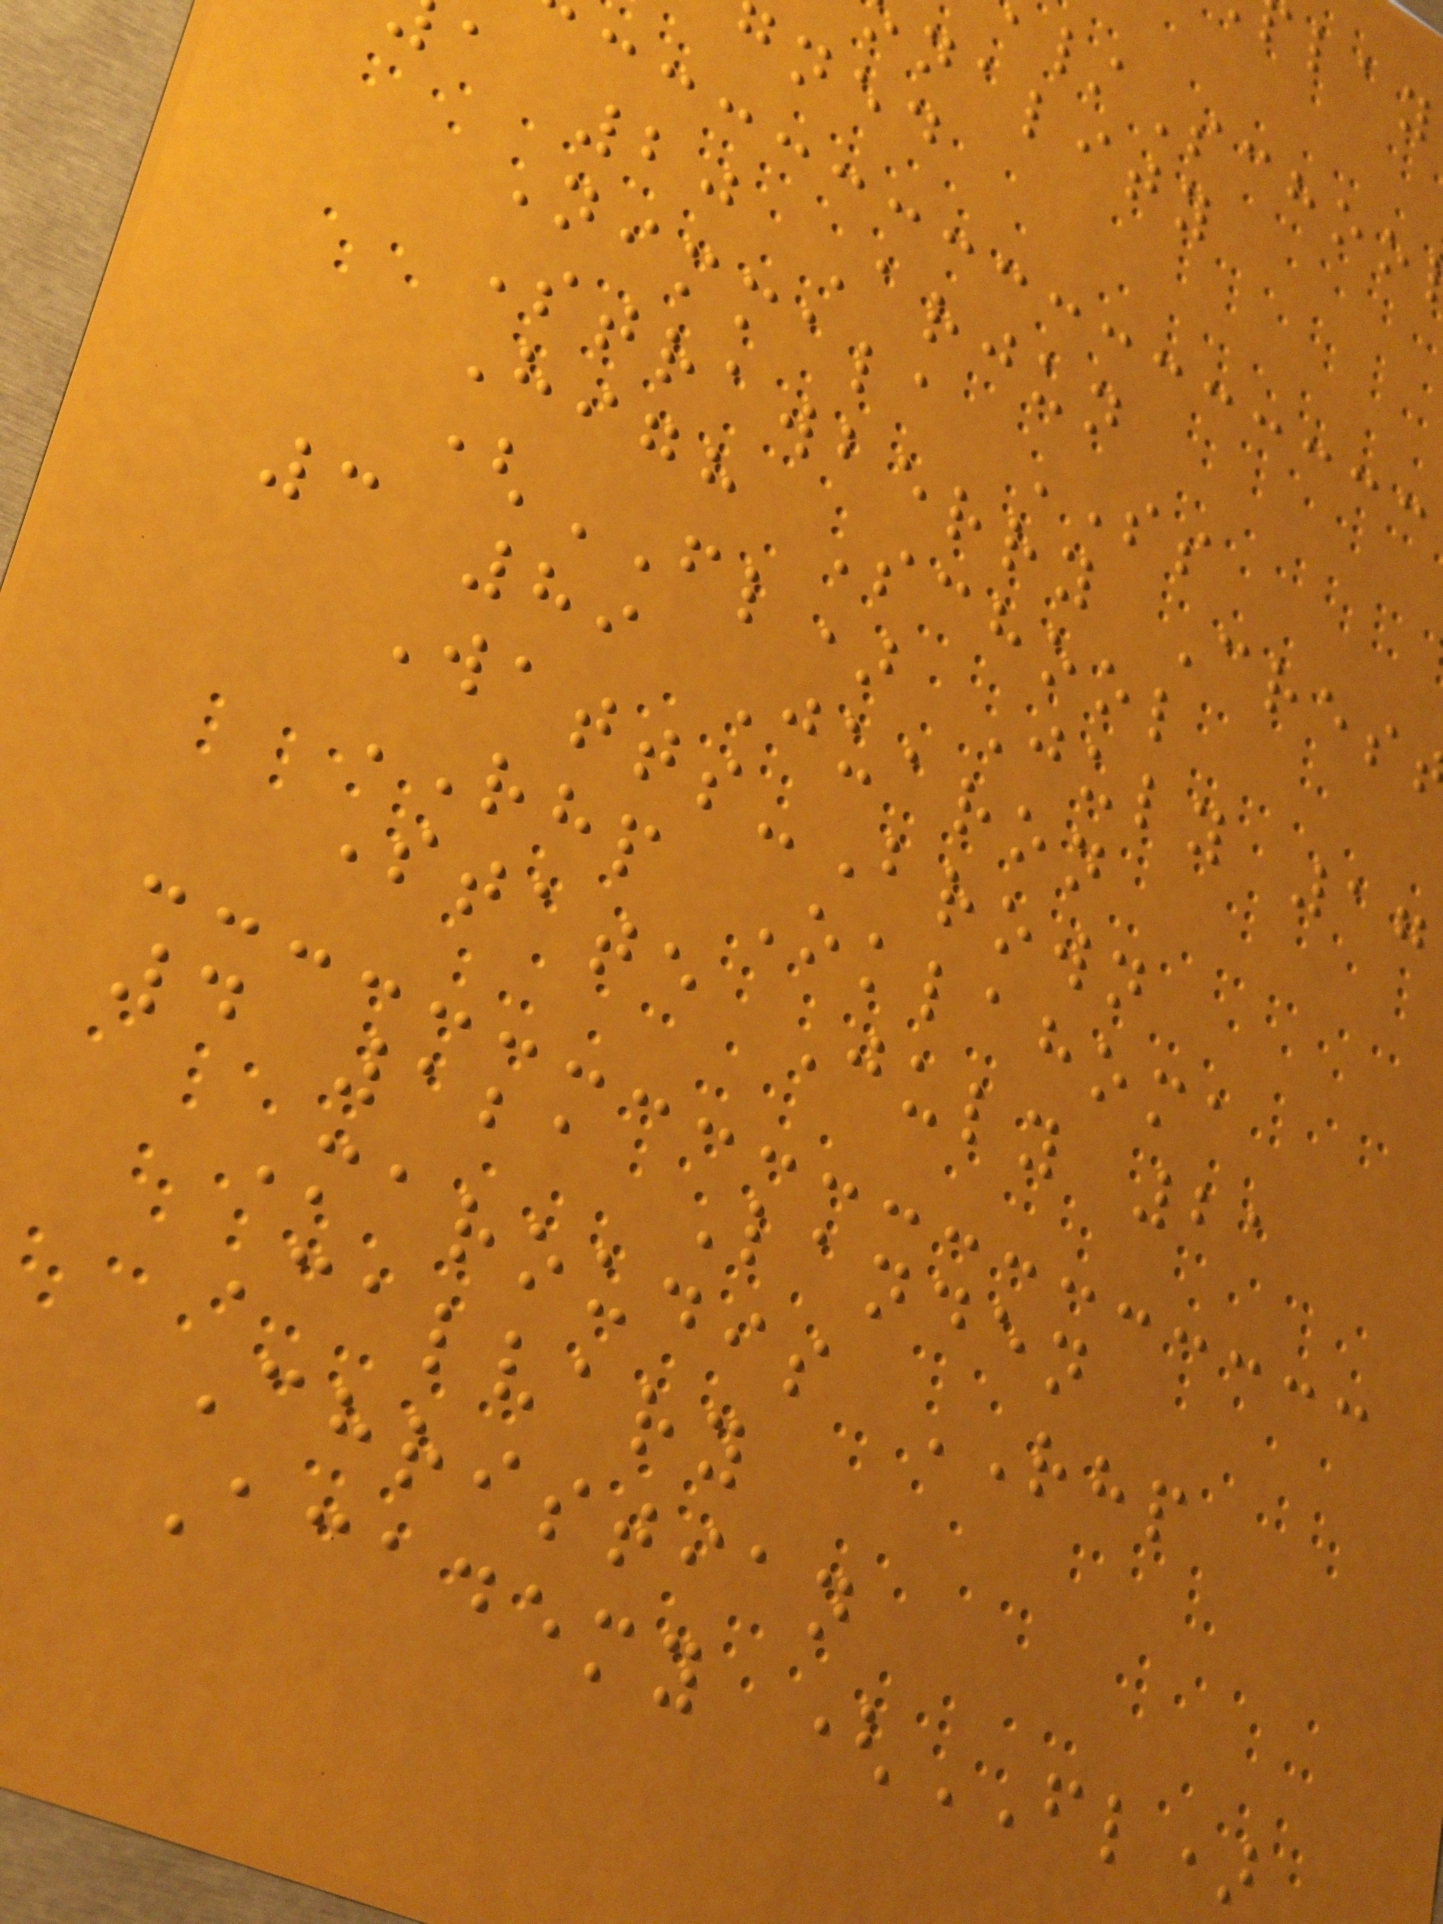nality
a 20 Arjun
Nimmala SS
Strawberry Cres
High School
(FL) July 17
3 89 Juaron
Watts-Brown
RHP Oklahoma
State July 21
4 121 Landen
Maroudis RHP
Calvary
Christian
Academy (FL)
